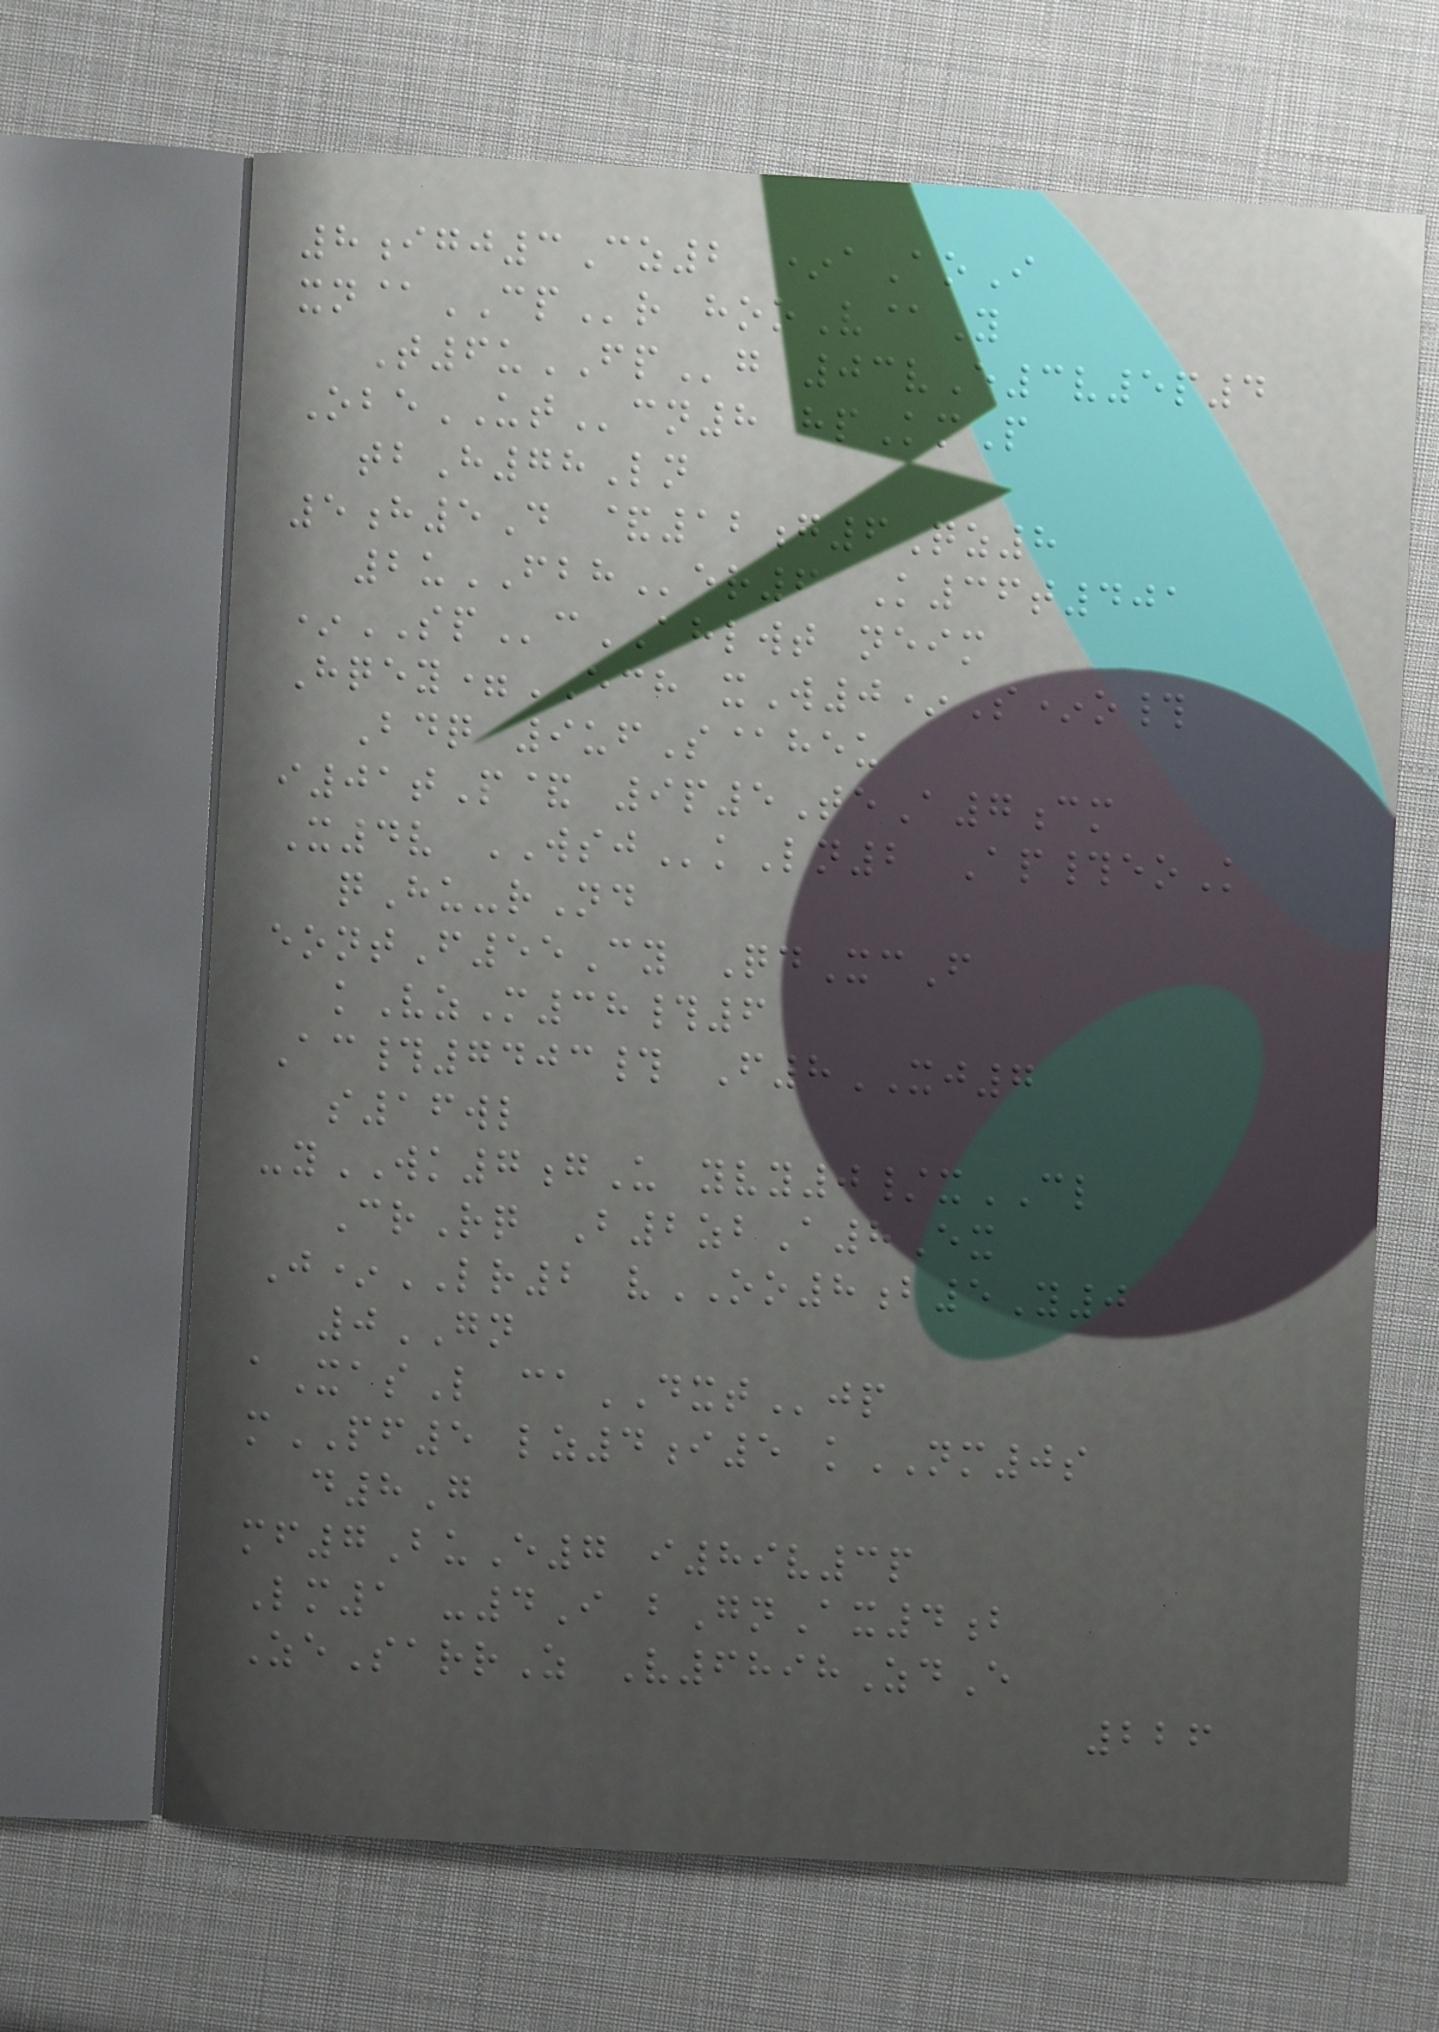8igj3Cz2 *aAoI
xn@CPr hooV@Y
T6uFPg 03vE3v5p4
ObeUTcn8 hpKmP
tbH78Ln
5h5D &12g6Qz8
2uFBHer6 K36t401
*SPcAHLWT neim
Hqey=ECH xW0*S*o#
Bdq 9ufS@heu
i01tP& 9p5TeA7cm
X4v WSJkLn2 Ap#eoK
qHu-rNd
eontF55Cy QdXcF
kVzM38#6
Ac#7403# F8XJ7
s16wl
-yWK7gU yvy0/xCL
CrRq B2zbA8Ex
J*LR2 vOO8b5Y0
0GN
aXasL caDXTjp
mPF5 lz4i5 kNM0s
d8G
mf7BuE7 i89v3p
Lm1 -4I bGnAx4b
ZeSarrZ V6898ZdE
226
